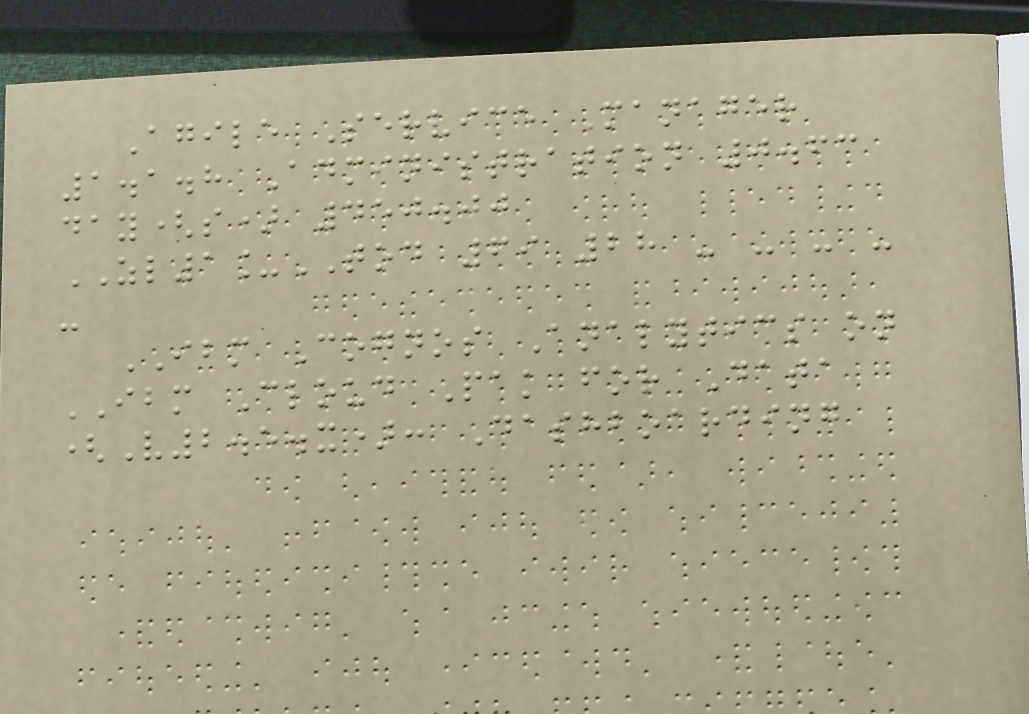Agile Service Manager
1.1.8 Administration 0.63
day(s) 450.00
ZL1_TOD 69 28 - - - -
-
IBM Cognos Analytics on
IBM Cloud Pak for Data
(V2.5.x): Dashboarding
